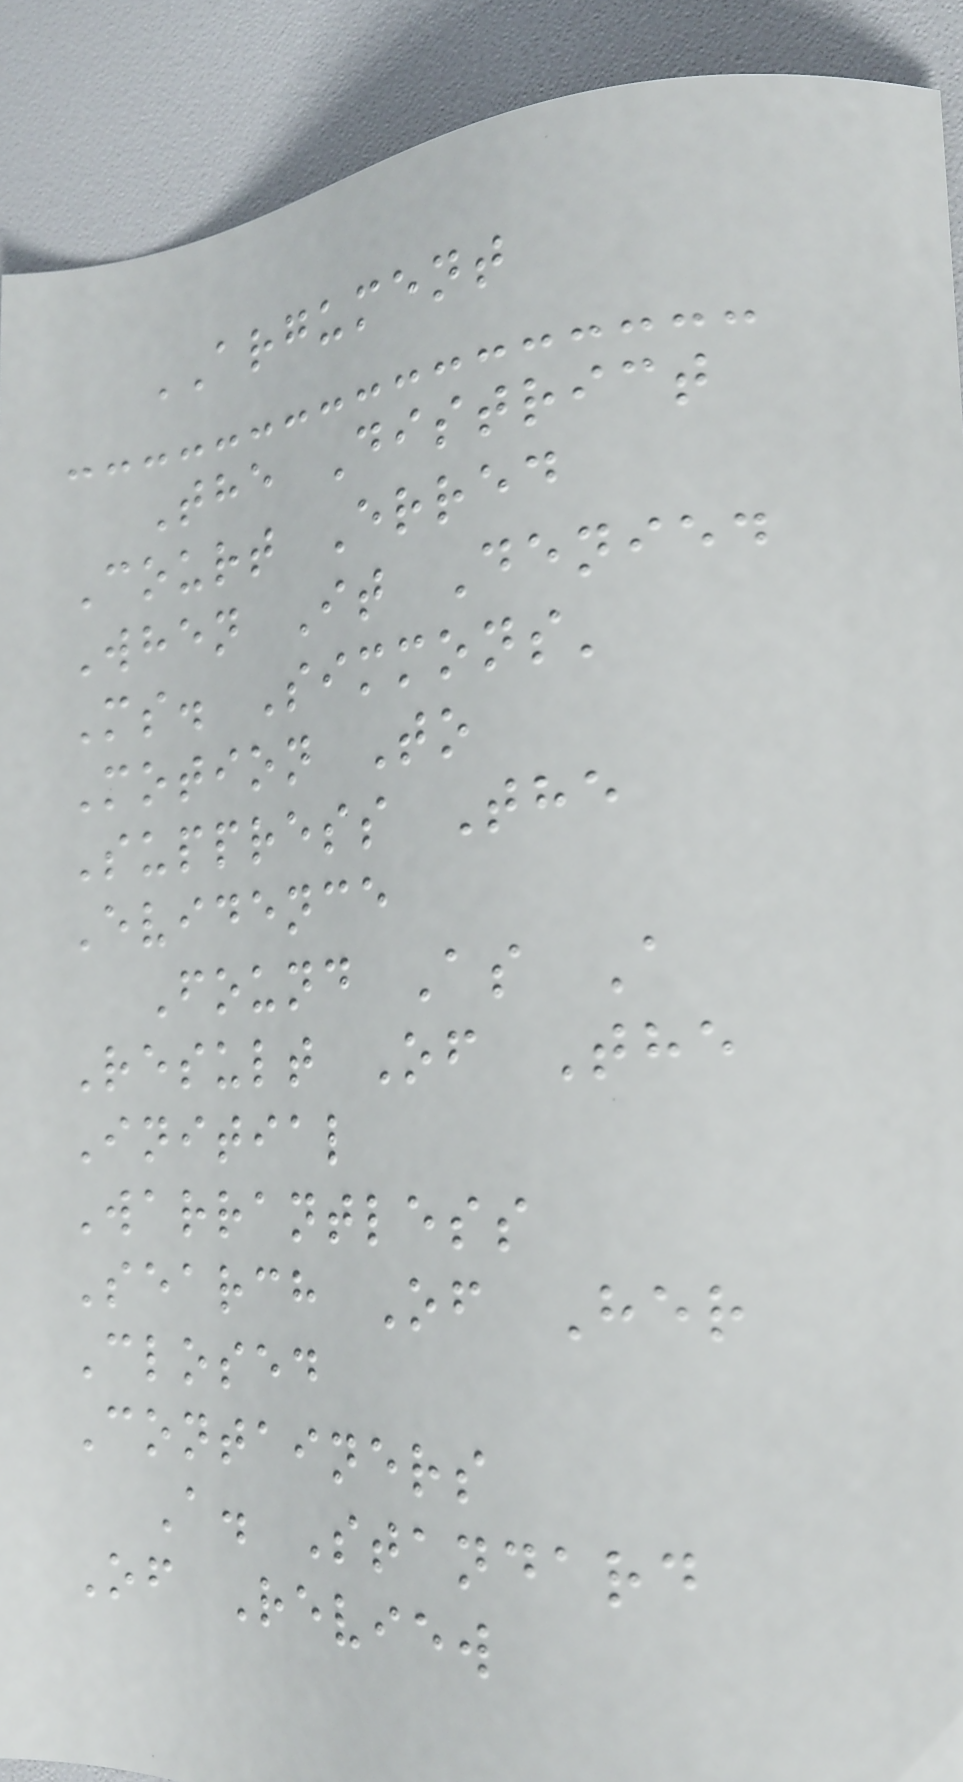ARGUMENT
The District
Court Erred
When It Denied
Ms. Simmons'
Motion To
Suppress The
Evidence
Found As A
Result Of The
Initial
Warrantless
Search Of Her
Closed
Containers
A. Standard
Of Review
